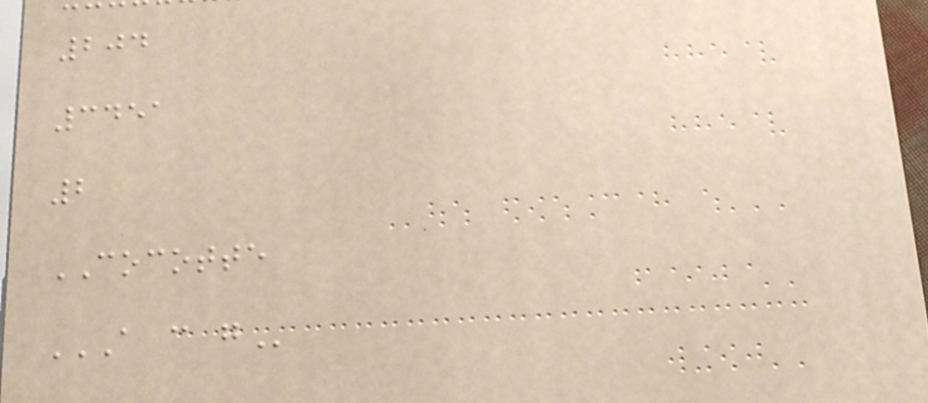204
3451
2
COCOTTE
A C G
